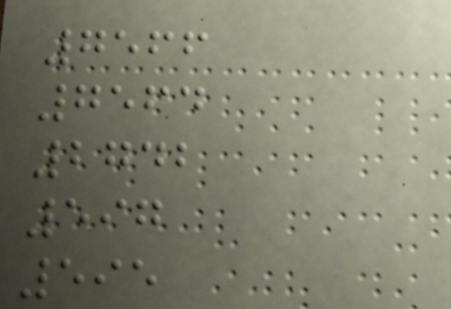7566
7564
2742
597
595
